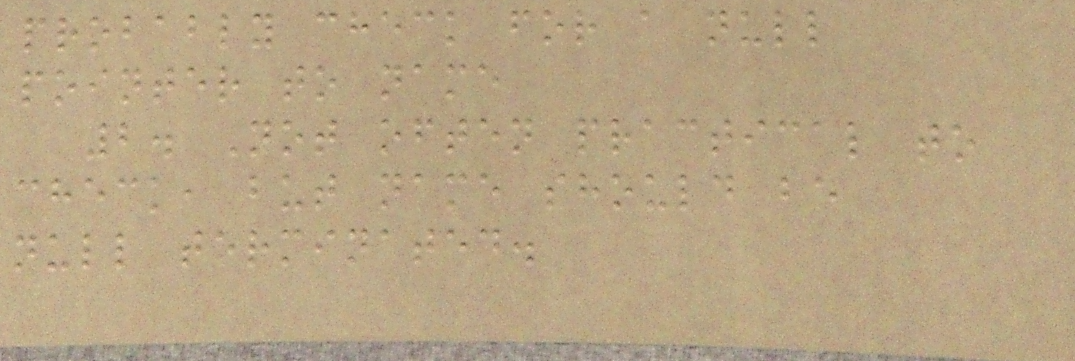probably check for a null
pointer to name
2. Not often practical to
check, but name should be
null terminated.
